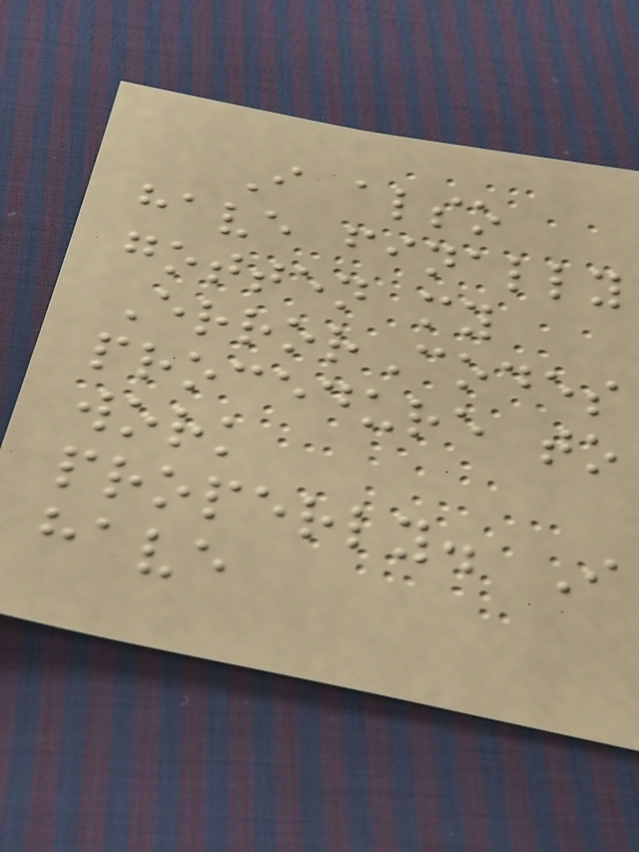I also
have finally
gotten my
ErrorCodes
procedure to
work
properly. I
have
